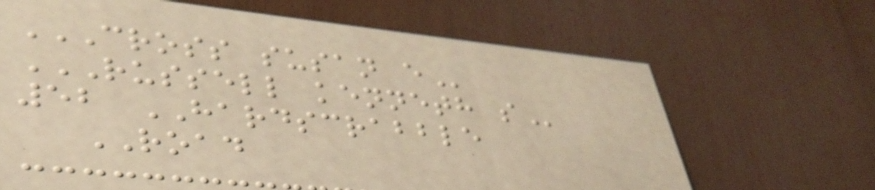CROSS SUSAN E
RUSSELL KENNETH S
52 HARDSCRABBLE
ROAD
